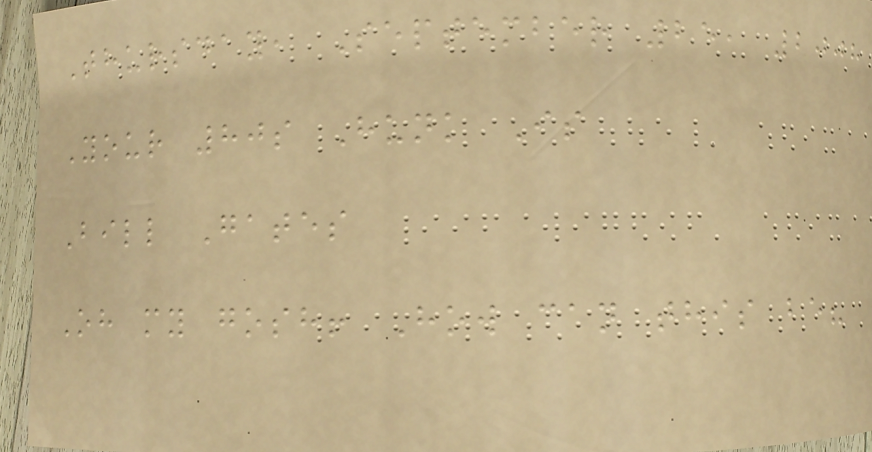Thursday, September 25, 2008
Your 80s Hunk Is
Bill Gates
Oh my gosh! How can this be?
